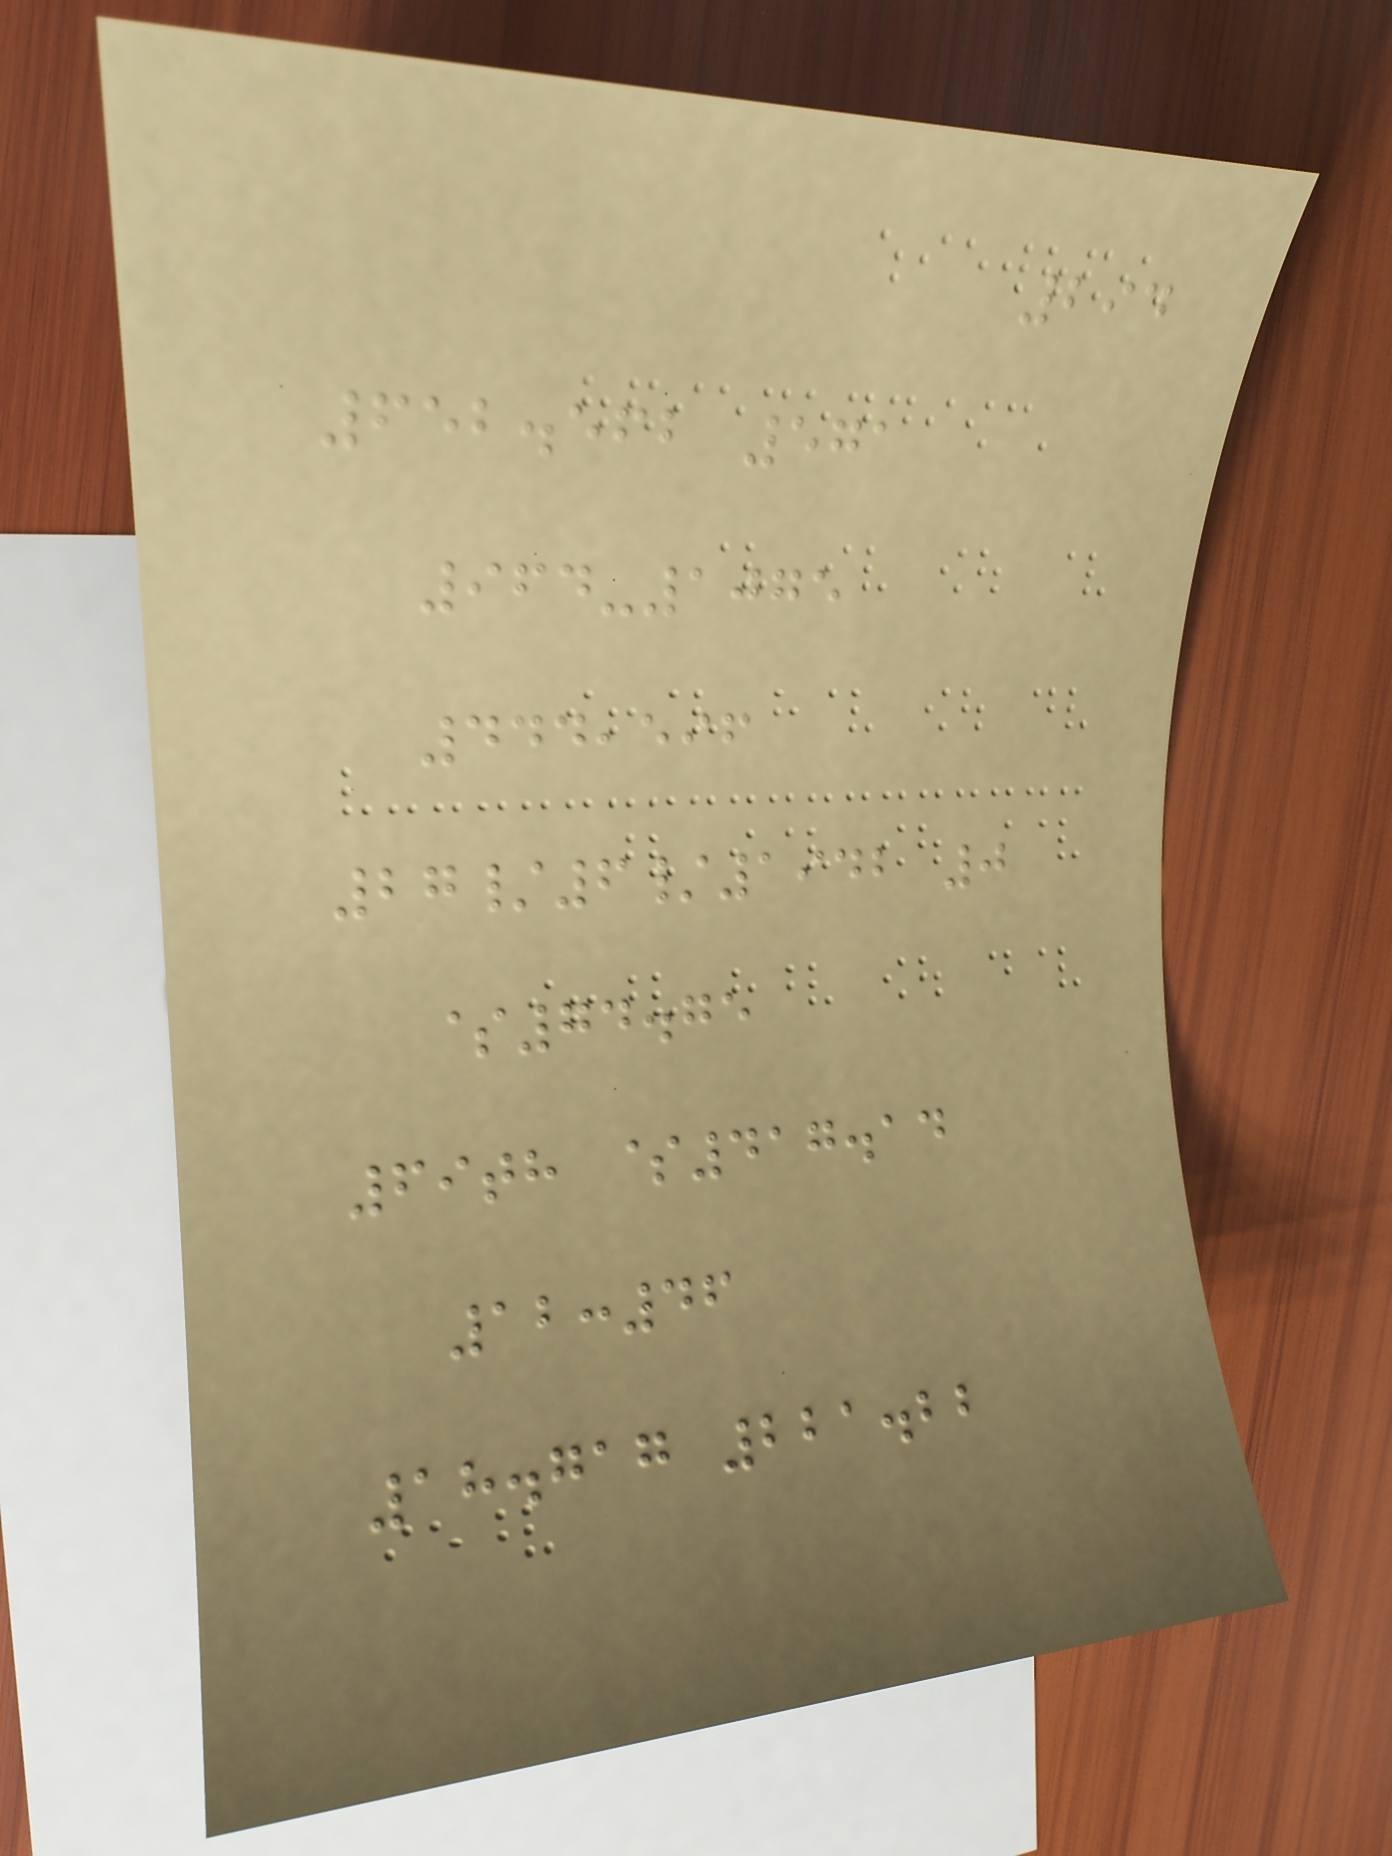294
652.562 571
964-1075
444,596
27/6/1942 0
$74.75
69th $417.14
12:46
18.717 221.22
